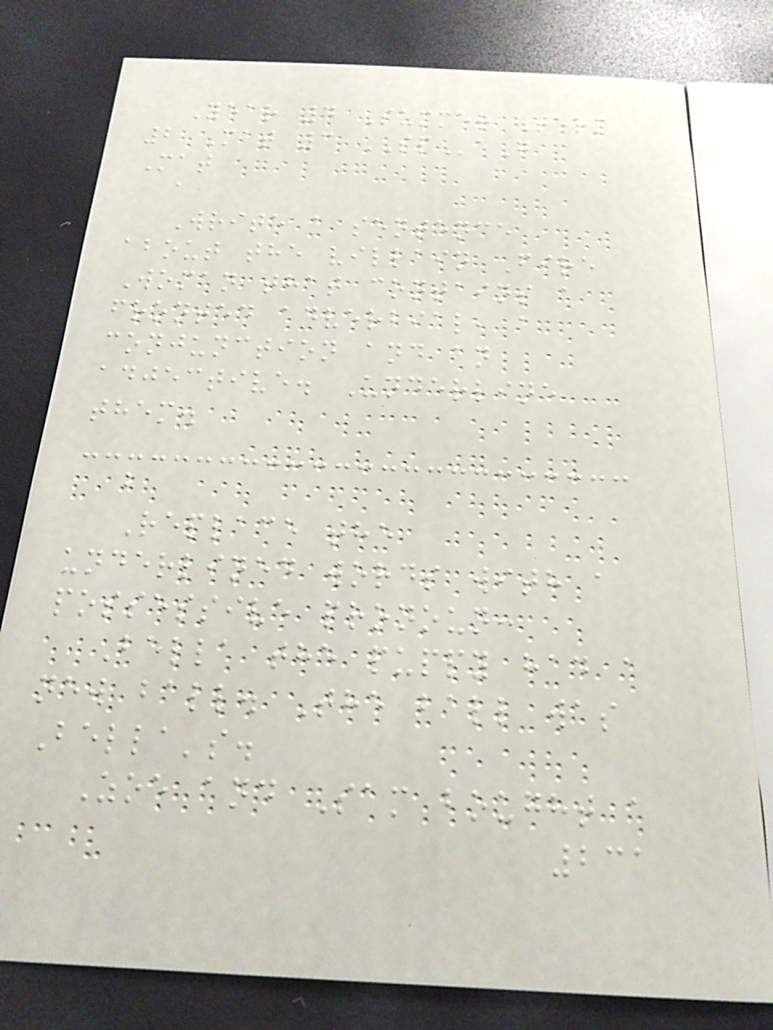Year 4 Summer Term
2 Mat 3 SPaG
Mat
a
Write a sentence
about the villain Fire
Woman that contains a
fronted adverbial, a
conjunction and an
adjective. Underline
them.
b
Replace the
underlined words with a
possessive pronoun:
Bella the puppy had a
new ball. The ball was
Bella's.
Zoe and Sam bought a
231
